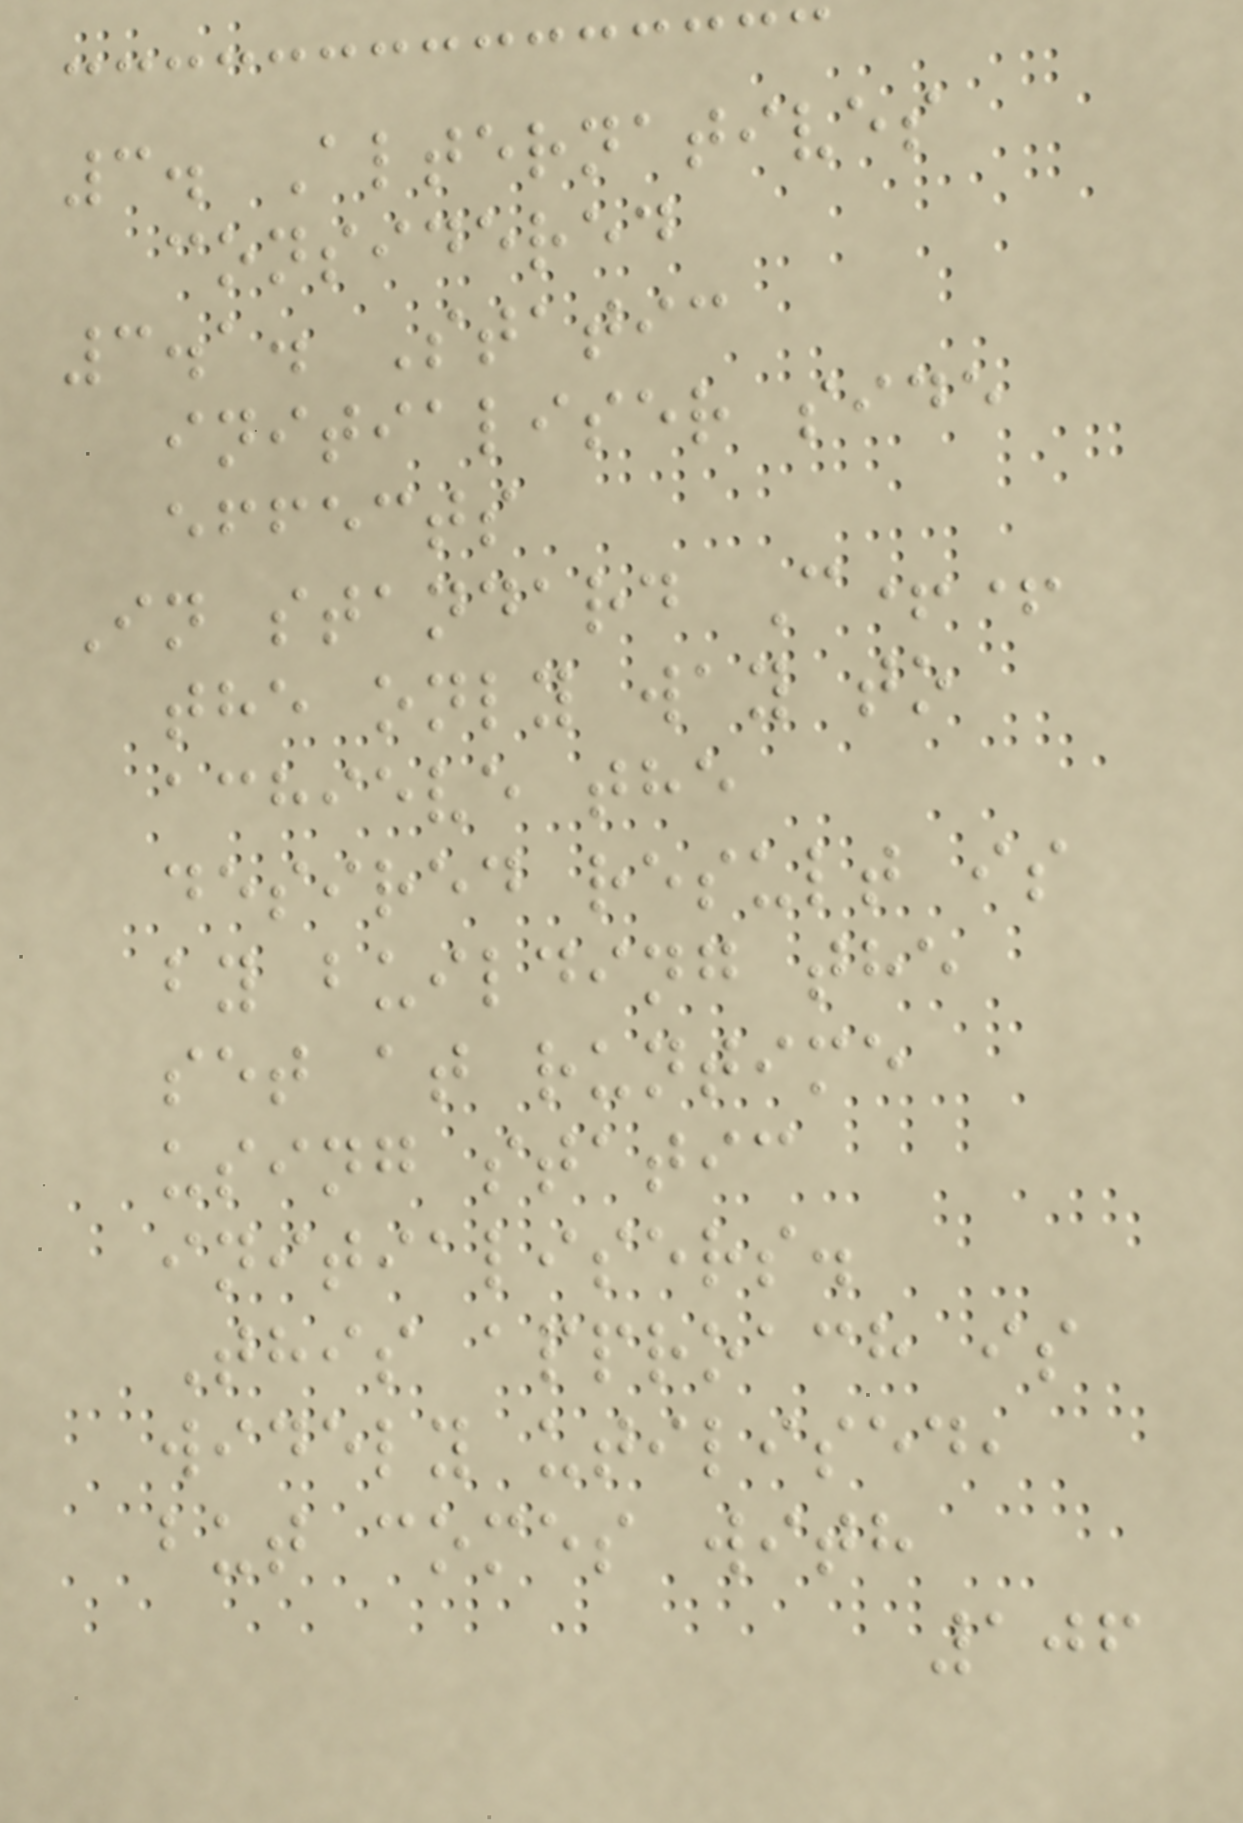3. Alternatives
considered
3.1. Static
initialiser side
effects
In standard C++
the only way to
achieve the
desired result is
by building the
set at runtime
using static
initialisers.
This approach is
widely utilised,
but comes with
106
